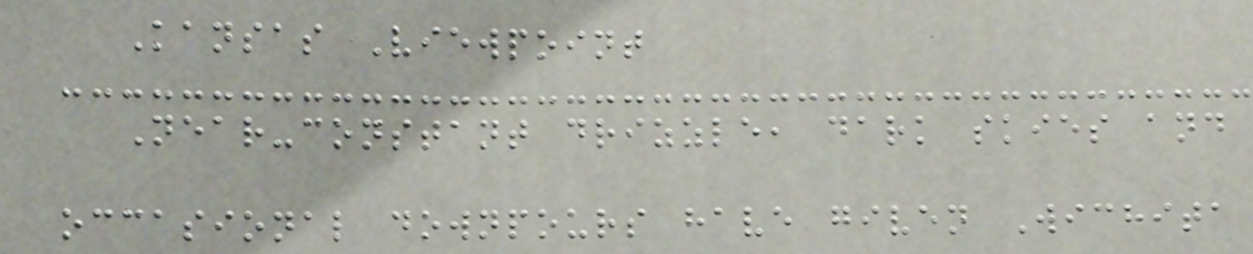Kansas Viewpoint
Near-constant drizzle, dark skies and
occasional downpours have given Wichita
